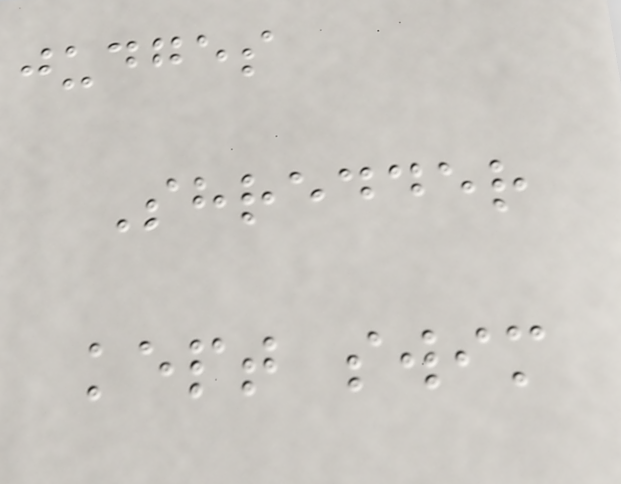judges
Shredder
kept swim
